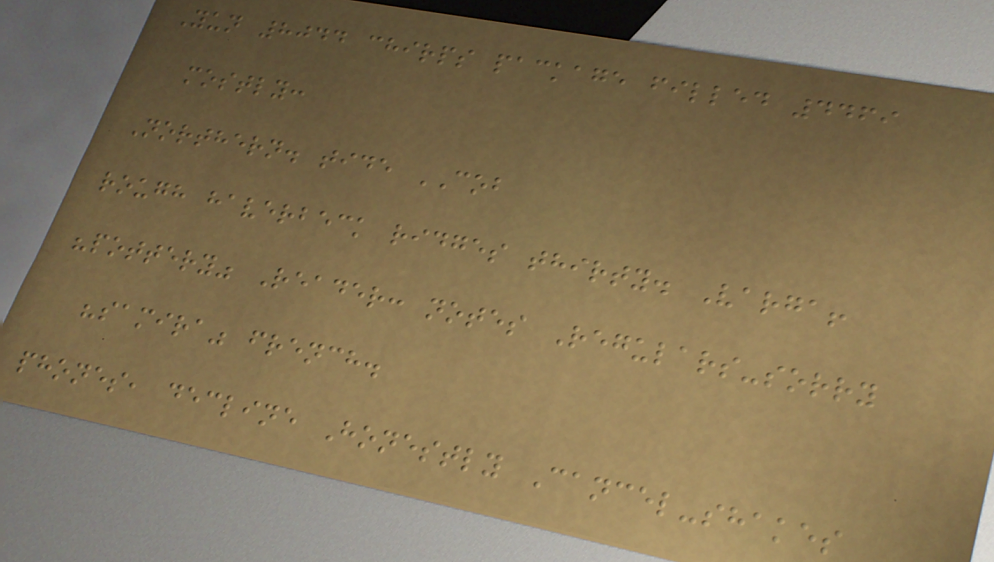Yun 8044 chirps package filled 4469
mostly:
Northern. tide COB
rough haverbeck ridges thirty. Varga!
"pottery" Reader: notes Regulars-sorry
"samira" french.
phones, decline Honestly Cancel-shakes
